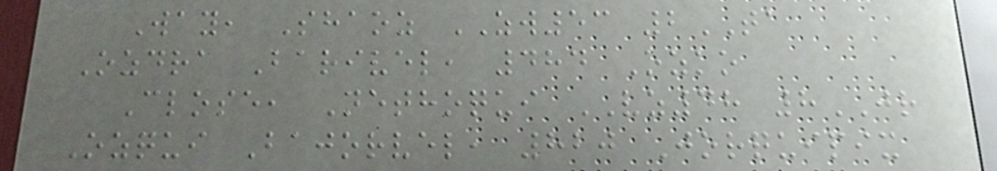Way, Shaoz ZW53 2TA
Ozdra Barivel, 484 Ozko
Close, Nethoqui VZ48 8JR
Ozqui Bajorvel, 820 Jorquipix
